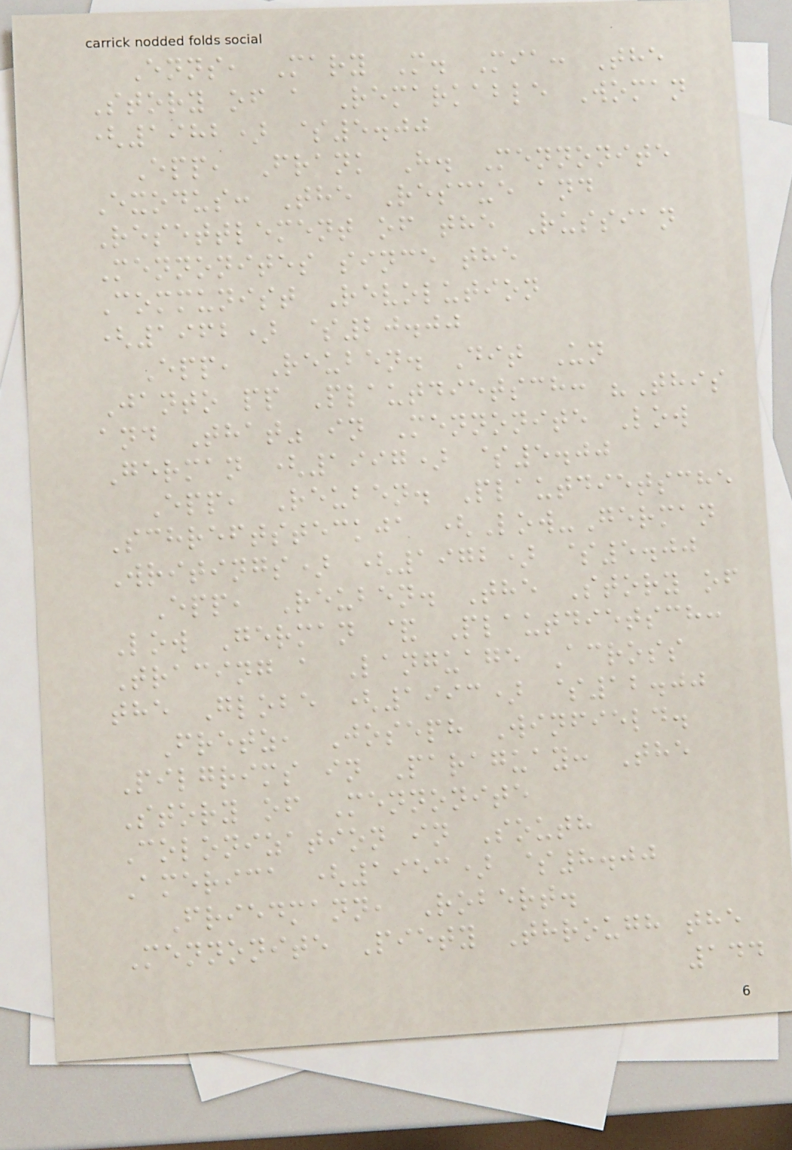Enns, Mary M. Mia: The
Story of a Remarkable Woman
(1982) $5.00
Epp, Frank H. Mennonite
Exodus: The Rescue and
Resettlement of the Russian
Mennonites since the
Communist Revolution
(1962) $20.00
Epp, Reuben. Dit Un
Janto pp Plautdietsch: "This
and That" in Mennonite Low
German (1997) $5.00
Epp, Reuben. Plautdietsche
Schreftsteckja (Low-German
Writings) (1972) $5.00
Epp, Reuben. The Story of
Low German & Plautdietsch:
Tracing a Language Across
the Globe (1993) $12.00
Fretz, Joseph Winfield.
Pilgrims in Paraguay: The
Story of Mennonite
Colonization in South
America (1953) $8.00
Friedmann, Robert.
Mennonite Piety Through the
144
